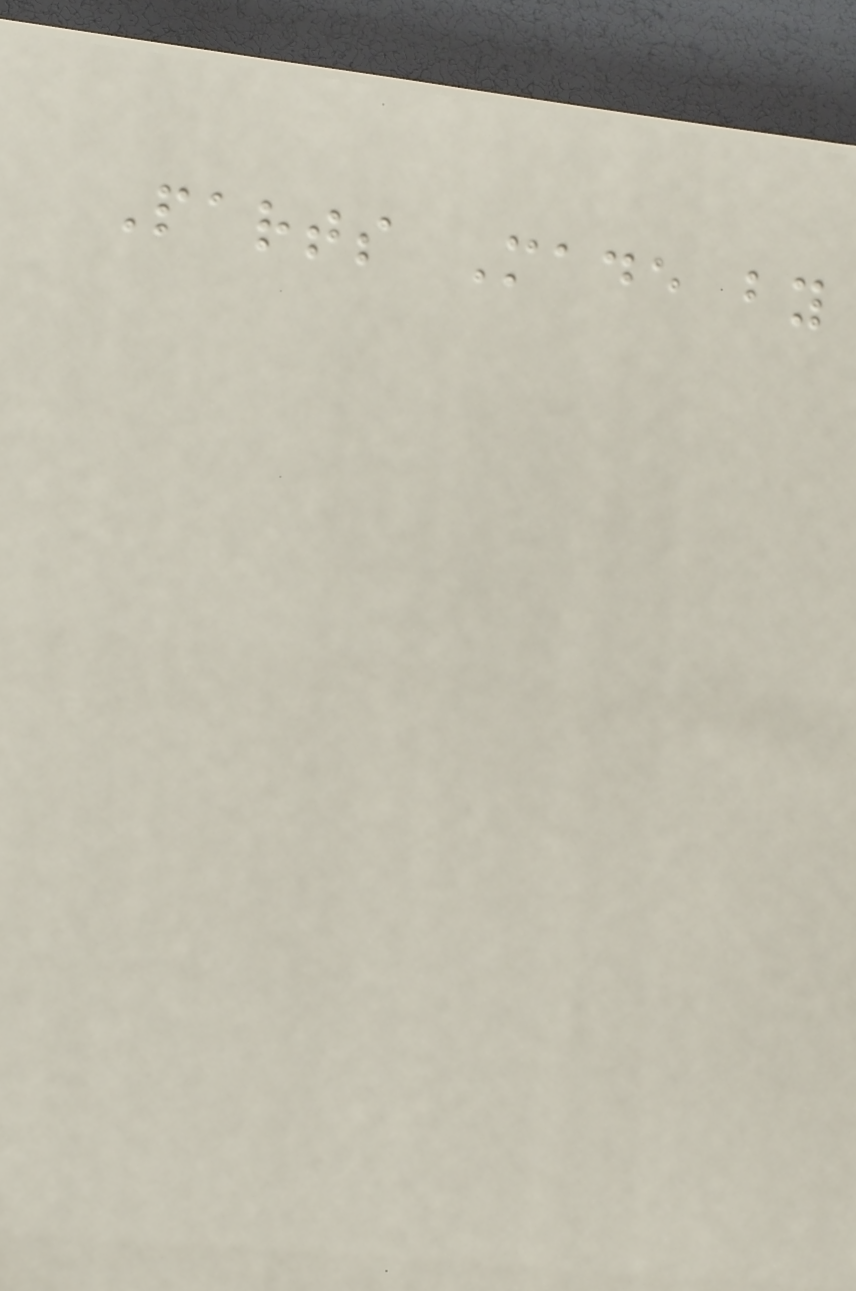Parts Made by
